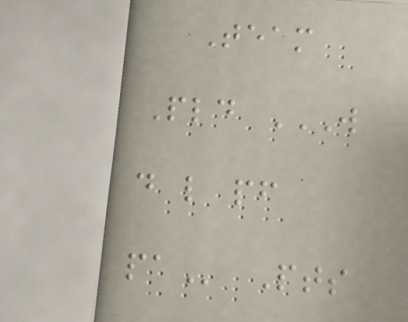Team
Pld W
D L PF
PA Pts
